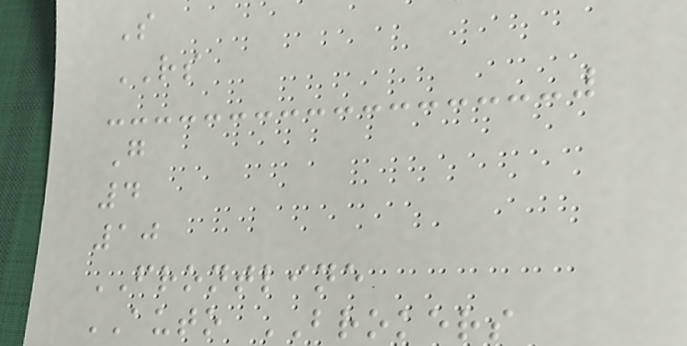S
RS
G
4
10
FRONTLINE
AUTO BROKERS
